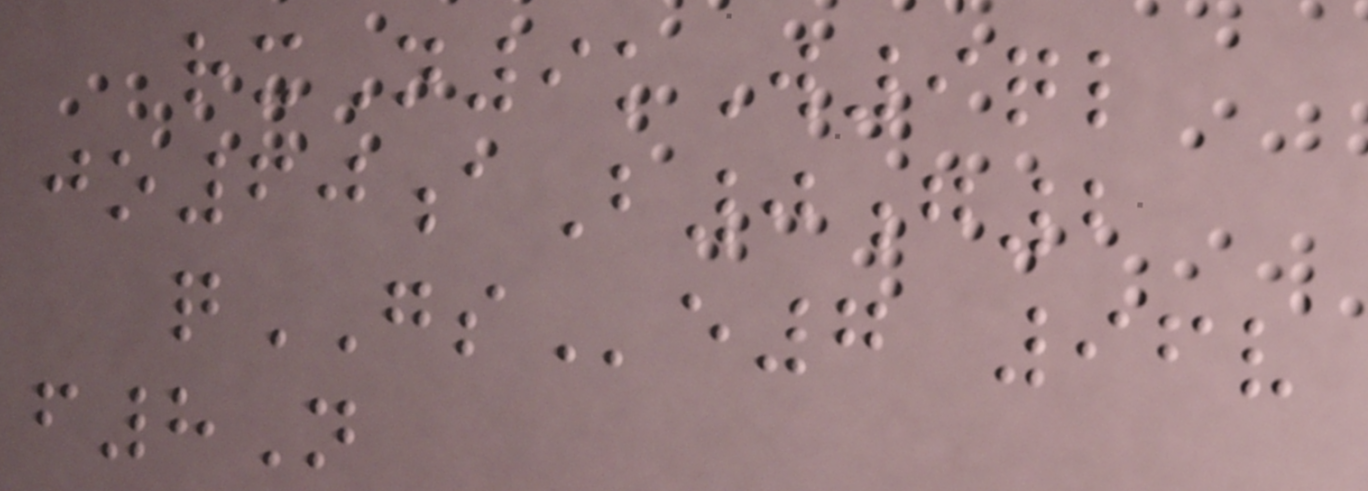rxN9kW9ql
jo60aB0g2
qGSe7 96v
f8N
